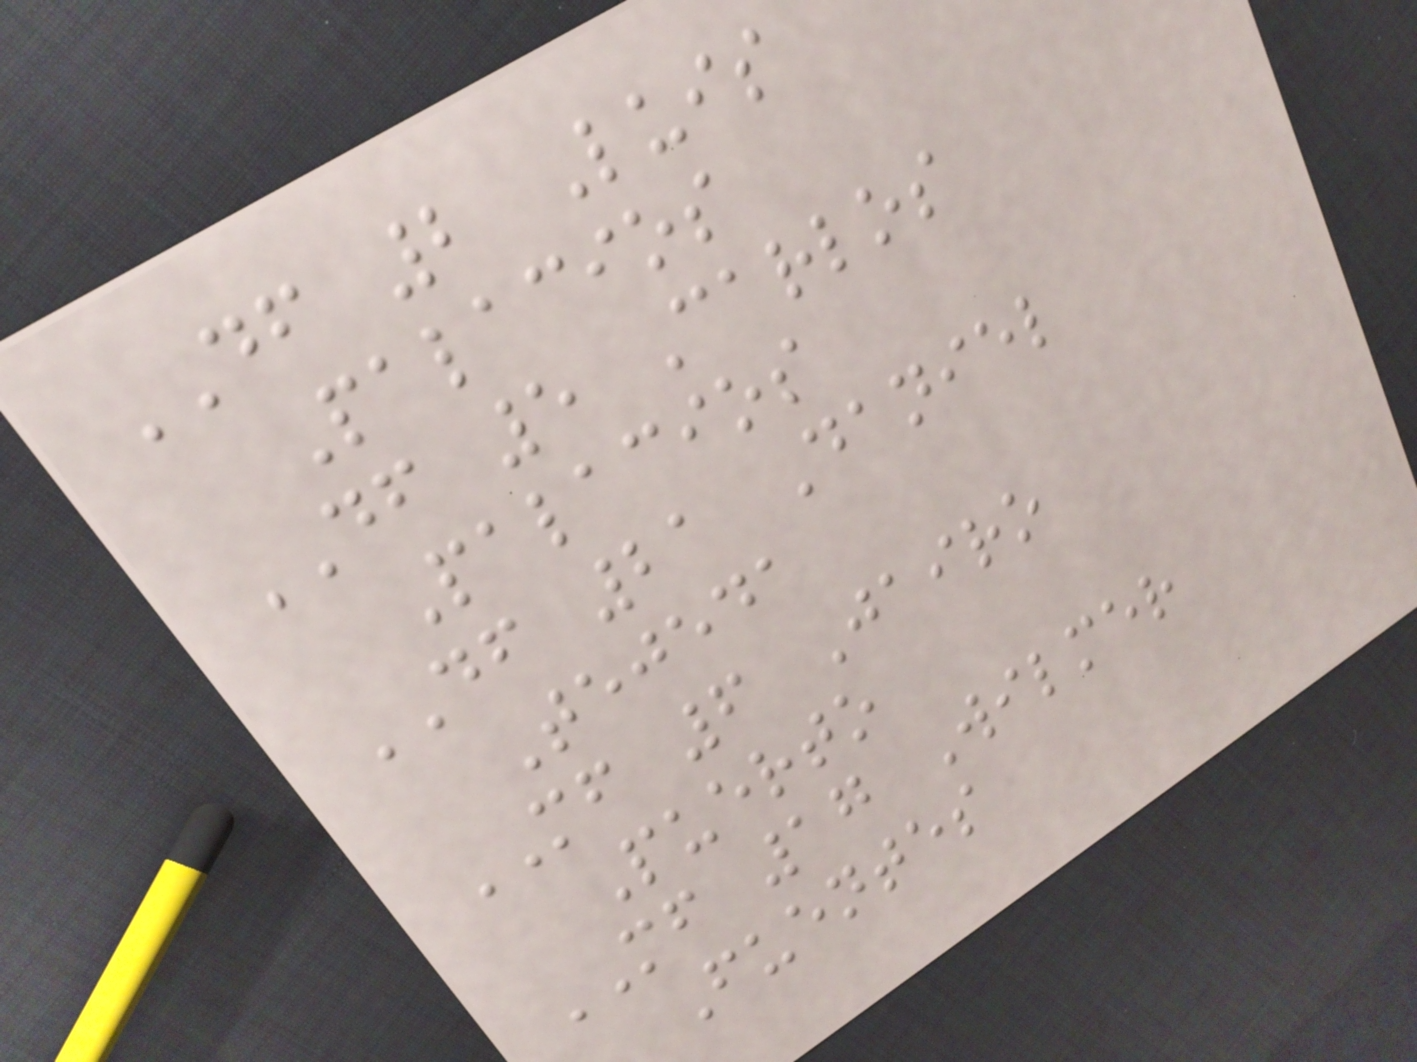DF 2 Luis
Palacios
DF 5 Carlos
Palacios
DF 21 Daniel
Tejeda
MF 6 Jairo
Puerto
MF 17 Wilmer
Fuentes
